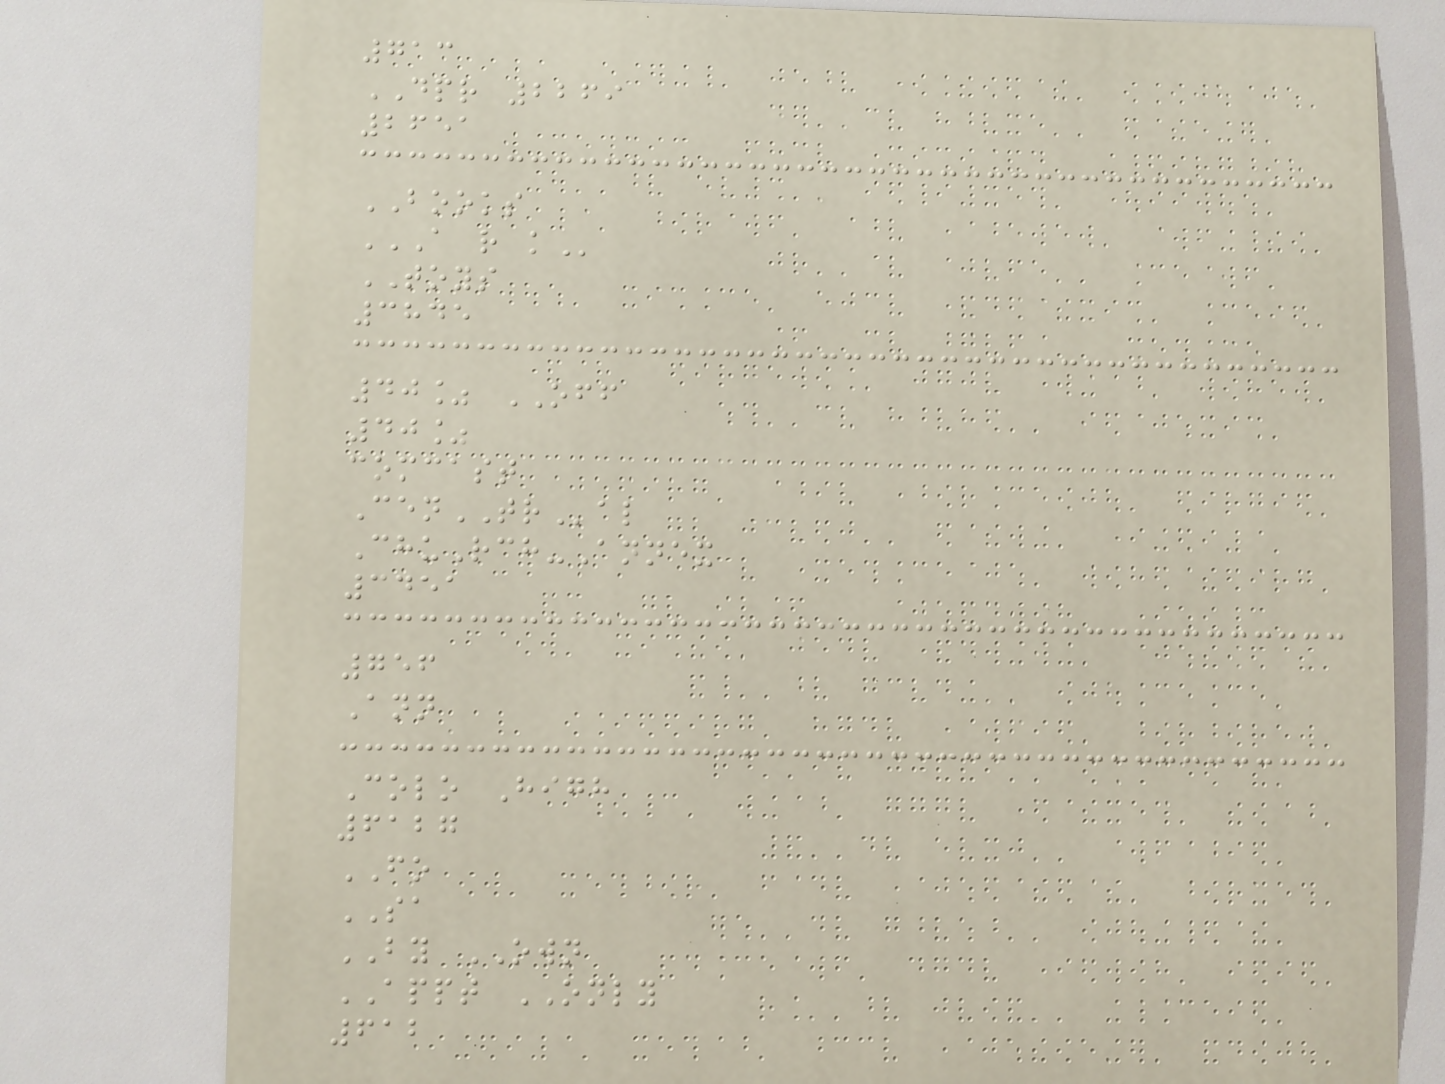713
DPR 2269
2651
BOOKS
A R K
TOYS
3845
40% OFF
40%
comcast
CenTRal
ChuRch-Annex
3451
756
Ann
Colo High
6127
FO
SA
BY OWN
APPT ONLY
612
